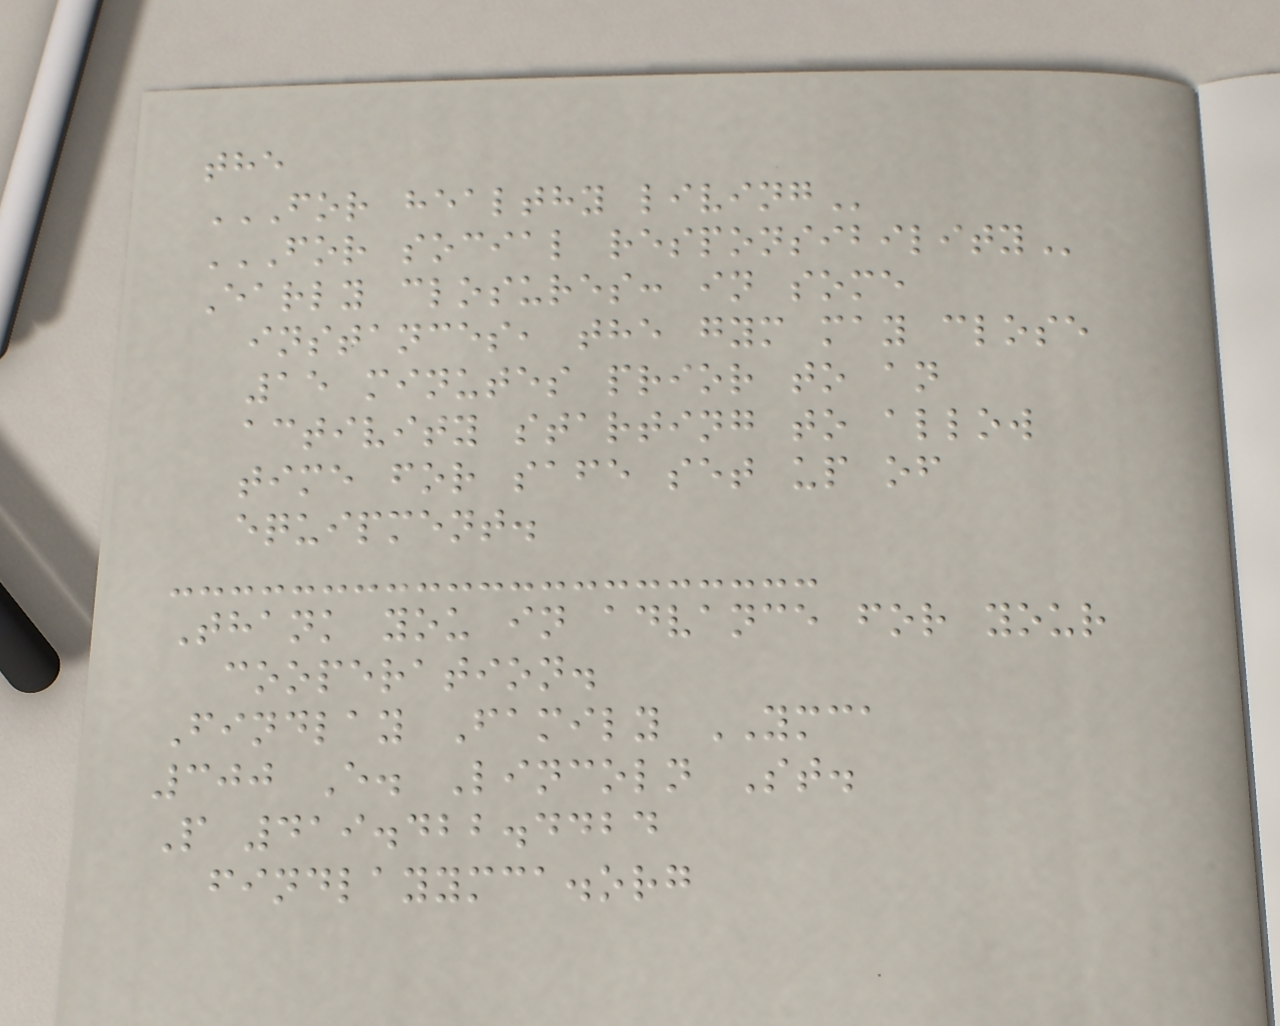the
FOR HEALTHY LIVING
FOR SOCIAL RESPONSIBILITY
Early closures: in some
instances, the gym may close
15 minutes prior to an
activity starting to allow
time for safe set up of
equipment.
Thank you in advance for your
cooperation.
Findlay Family YMCA
300 E. Lincoln St.
P 419.422.4424
findlayymca.org
